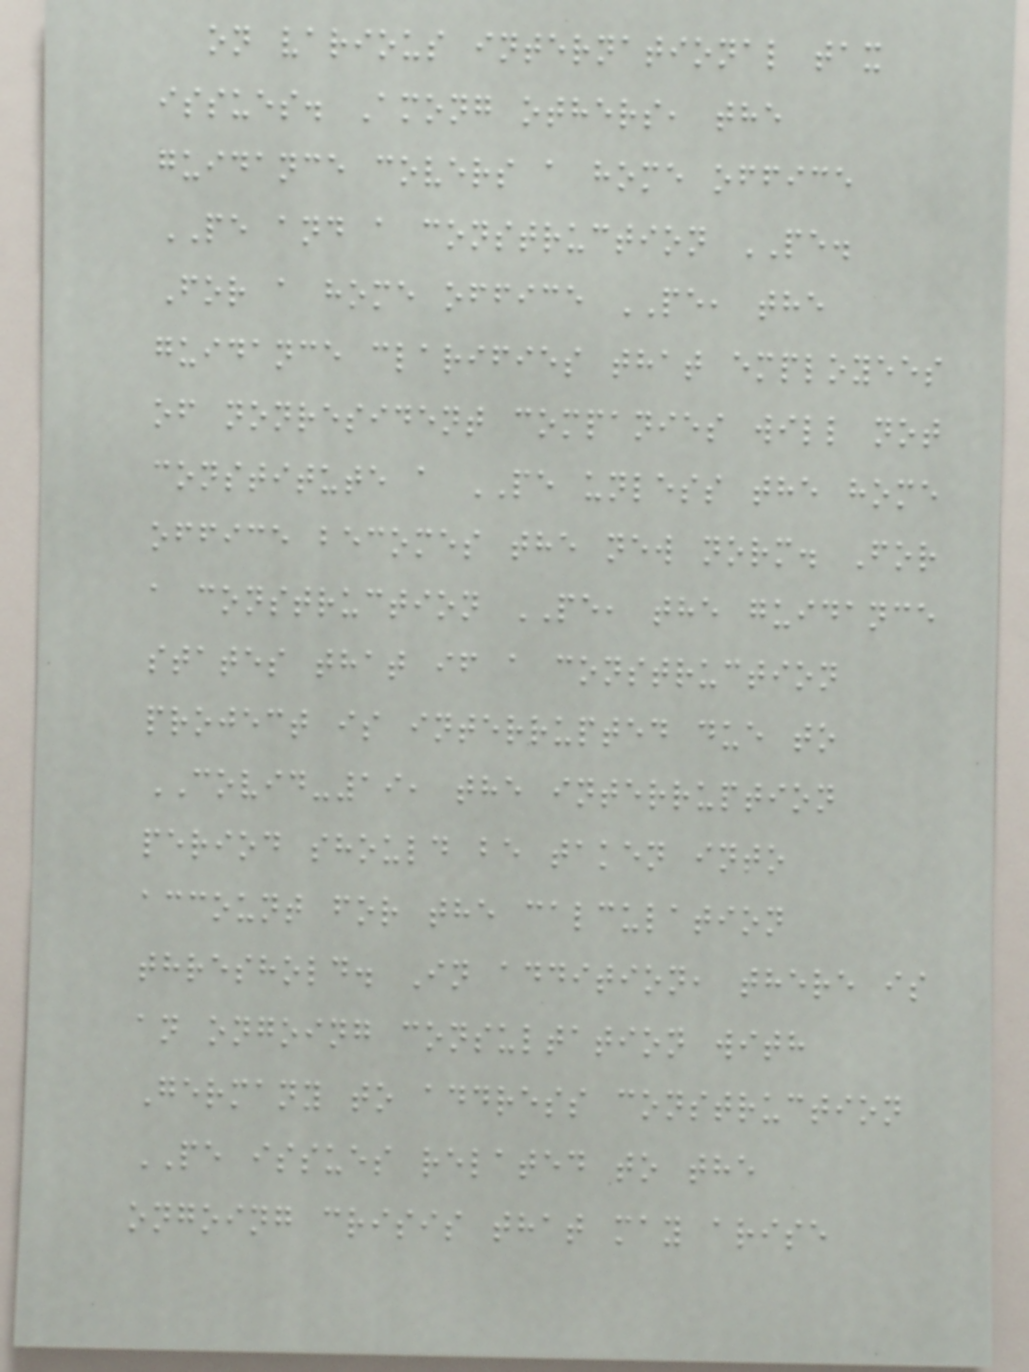on various international tax
issues. Among others, the
guidance covers a home office
PE and a construction PE.
For a home office PE, the
guidance clarifies that employees
of nonresident companies will not
constitute a PE unless the home
office becomes the new norm. For
a construction PE, the guidance
states that if a construction
project is interrupted due to
COVID-19, the interruption
period should be taken into
account for the calculation
threshold. In addition, there is
an ongoing consultation with
Germany to address construction
PE issues related to the
ongoing crisis that may arise
